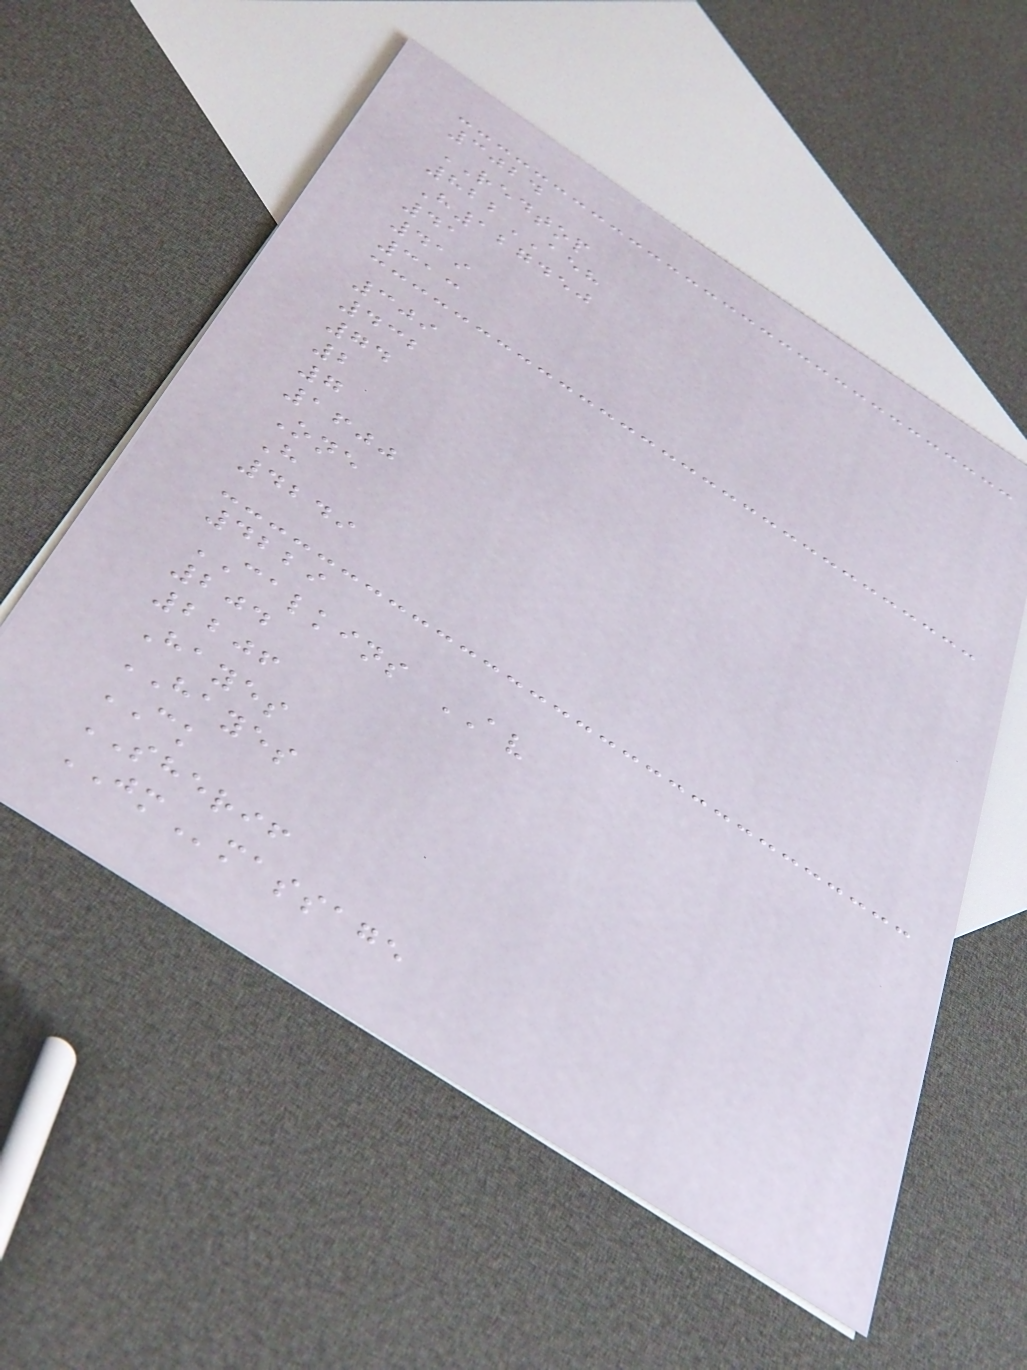3024
REDTOP
822AEH
H127450
41
419
313
309
432
74
2
7
1600
One
H
4249
4229
CALKINS AV
204
2206
Hayes
HAYES
CK
SHERIF
JMmassage
